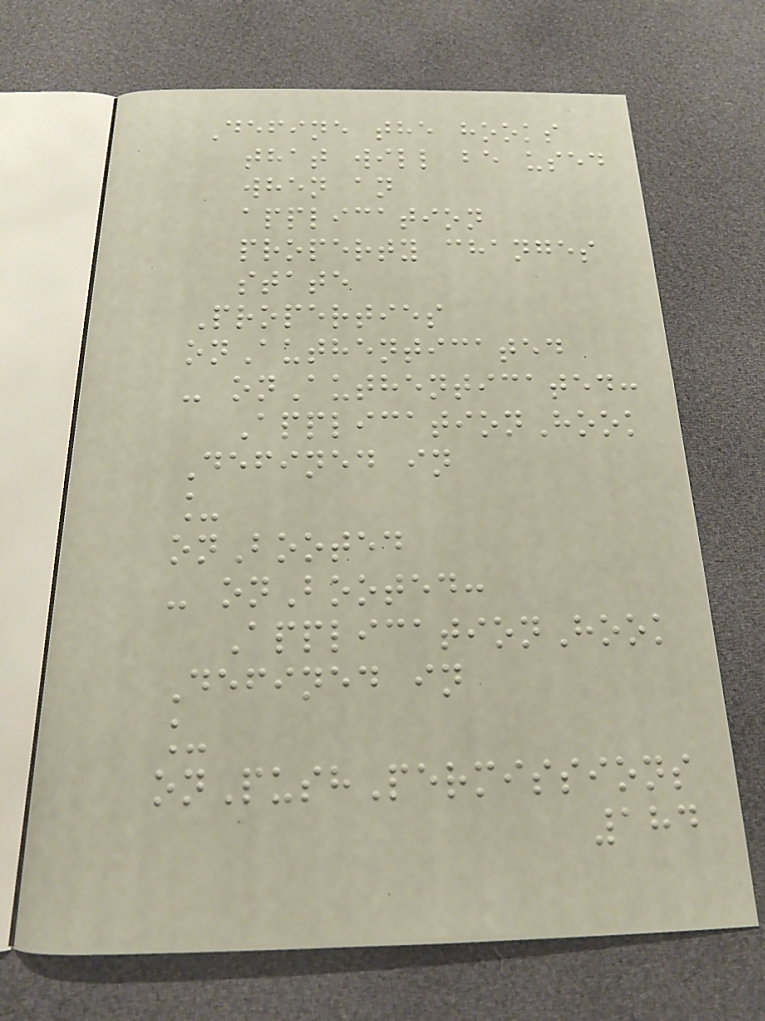Define the hooks
that will be used
when an
application
property changes
state
Properties
onAuthenticated
- onAuthenticated:
ApplicationHook
Defined in
_
onBooted
- onBooted:
ApplicationHook
Defined in
_
onPushPermissions
184
